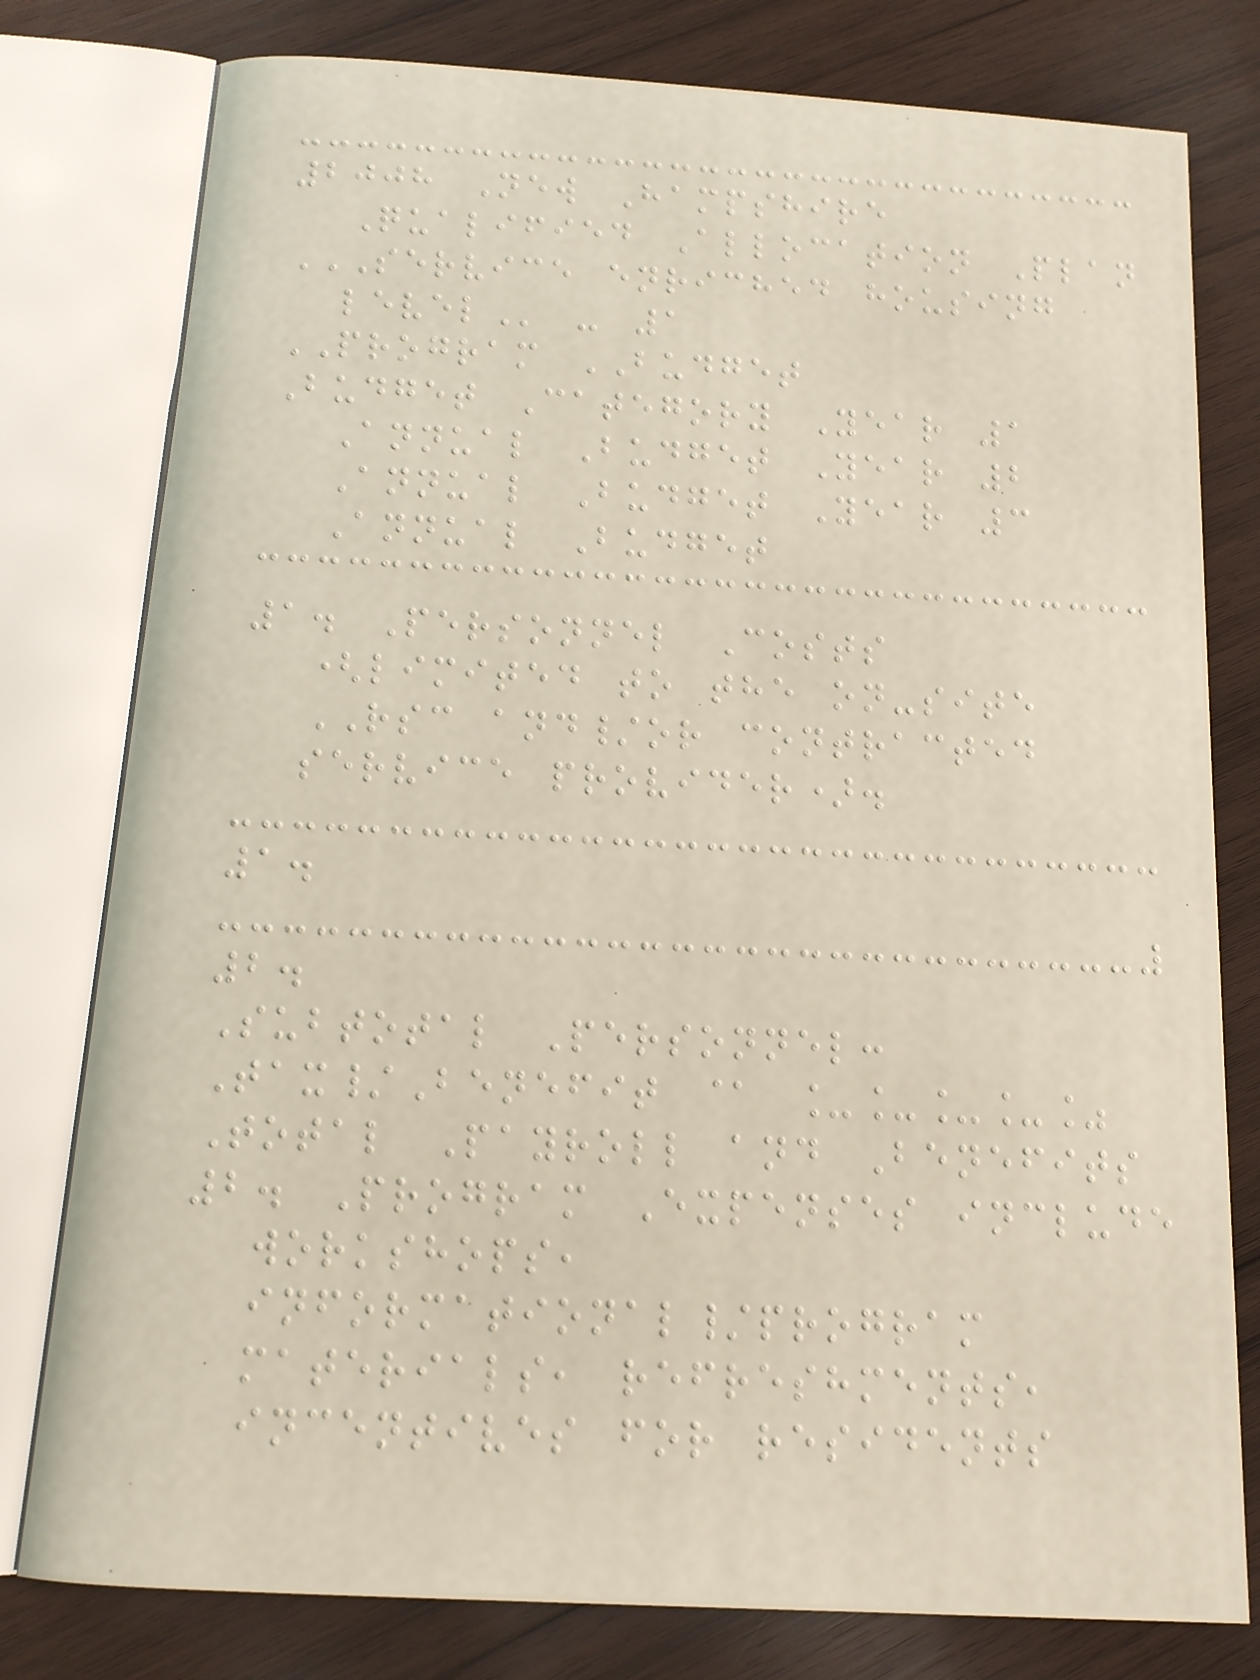2008 New Hampshire
Qualified Allocation Plan
SERVICE ENRICHED HOUSING
LEVEL - 1
PROGRAM BUDGET
Budget Category Year 1
Annual Budget Year 2
Annual Budget Year 3
Annual Budget
1. Personnel Costs
(limited to the on-site
RSC and/or contracted
service provider).
1.
2.
Subtotal Personnel:
Tax/Benefit @ ____%
Total Payroll and Benefits
2. Program Expenses include
workshops,
informational/program
materials, refreshments,
incentives for residents
